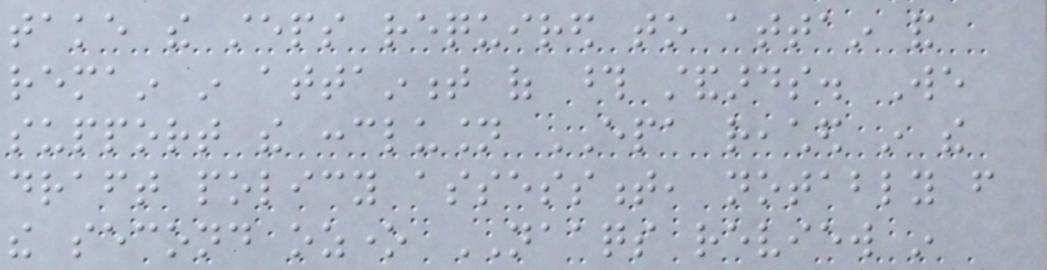take the steps required to attain and
remain in attainment of those standards. We
support the conclusion EPA reached in the
draft policy assessment, notably from
the second ozone NAAQS review in
